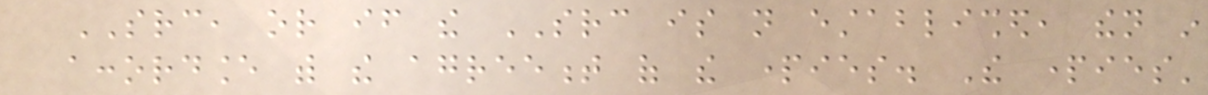SRC, or if the SRC is not established, then in
accordance with the agreement of the parties. The parties'
